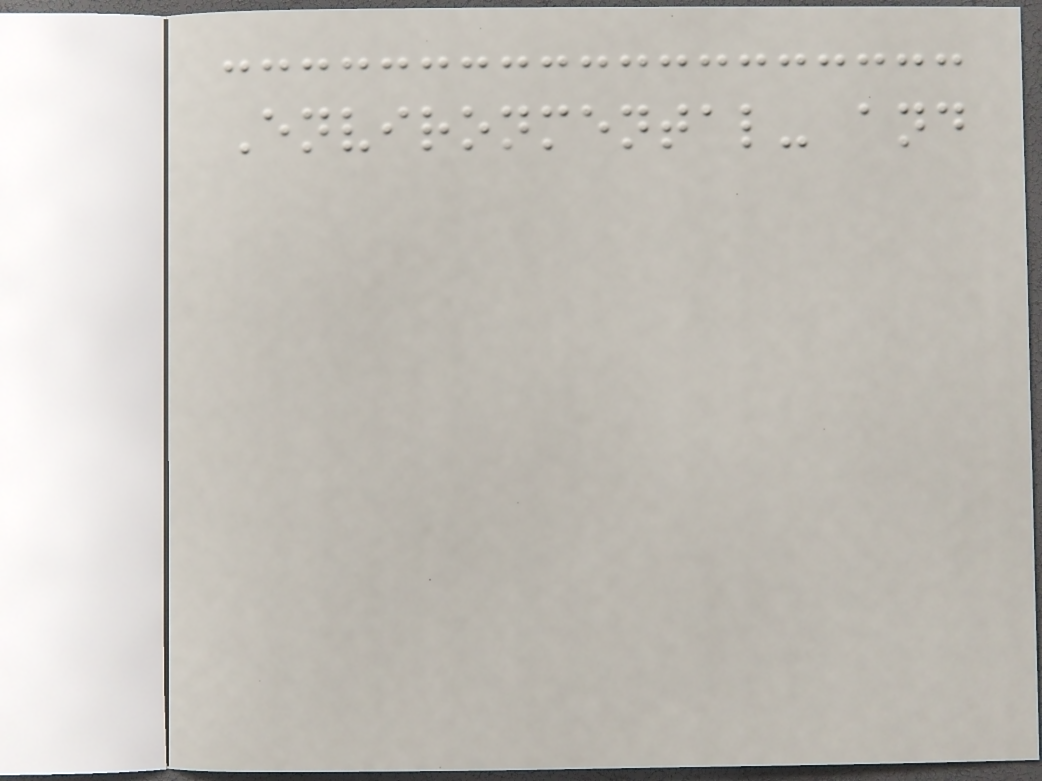Environmental- and
